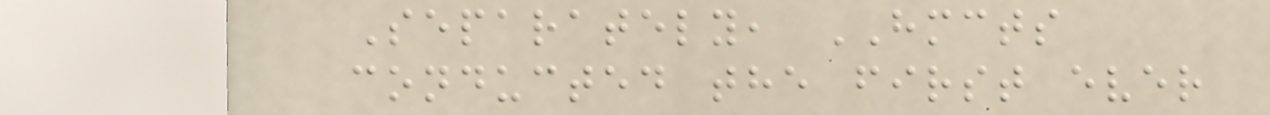Separately, HMCTS
conducted the first ever
